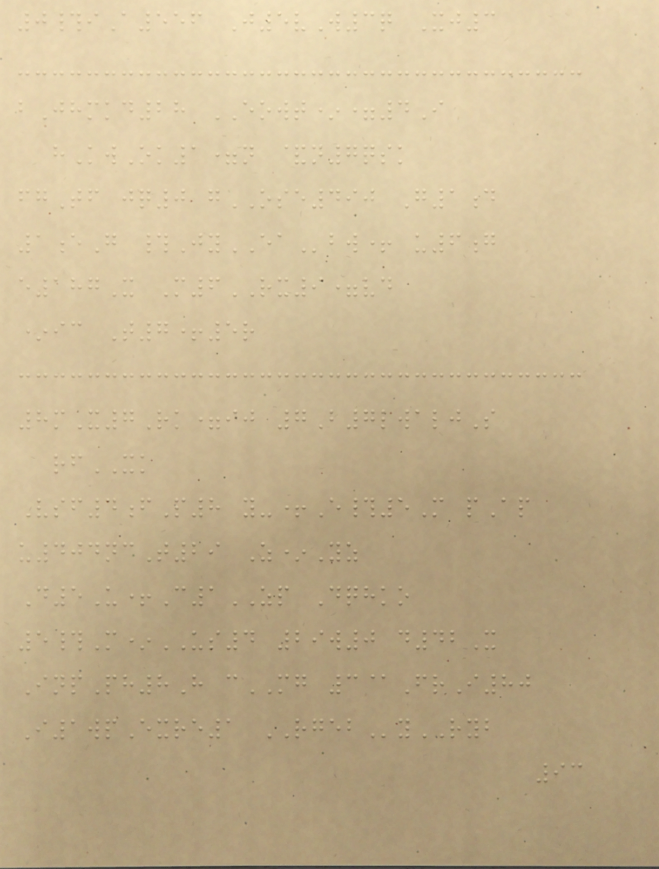0#iA556 J5vW3q Xj3
bJhmkd28 EOWT*=4I
hKwOk1=n &n7qsk
fgTf jq0 gOSE490 G1d
1eG #JyEAbw+ u6g
e187X M6RX9=vd
*ic T7+5r
8mX7Rk=ij 7B7lwaljS
rfXK
Vsf4fP8 y-+E#5M pAp
u404ncT29 Z*Yz
D5U+C1ZP Dqhko
5#M*US4 29w0 d42X
InpPh8H cMG 3@FrI80
I1wpExre1 RGEByRYB
93
